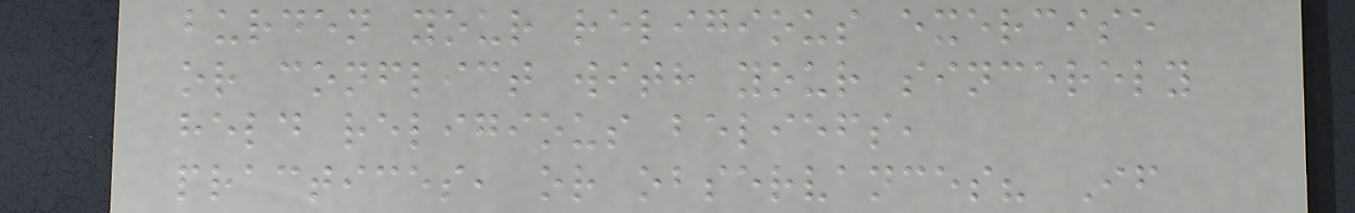burden your religious exercise
or conflict with your sincerely
held religious beliefs,
practices, or observances? If
